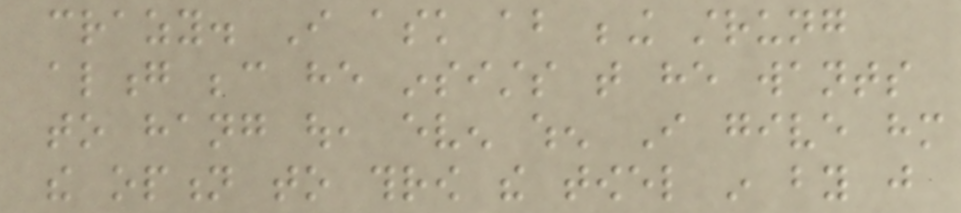crazy. I ask about being strung
along because he insists that he wants
to hang out, even when I give him
the option to throw the towel in by just
